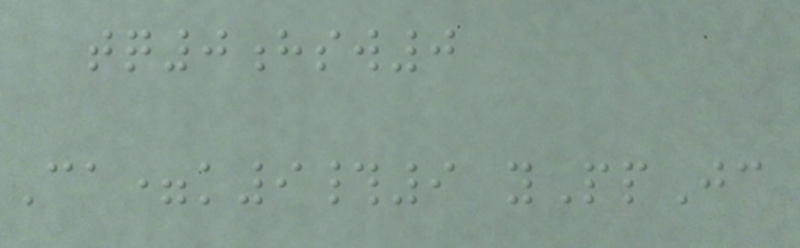tq0hsw0
Ca=k9#9 yPpJc
